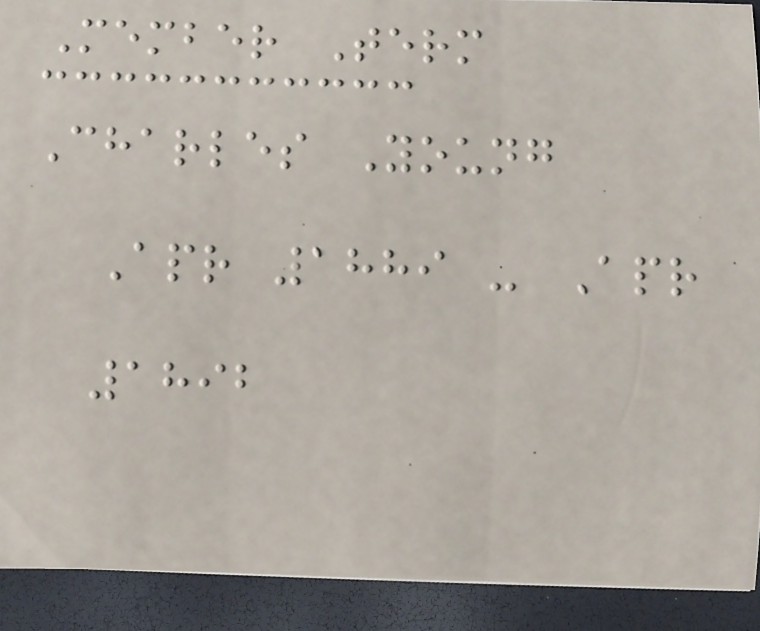Member Term
Charles Young
Apr 1889 - Apr
1892
